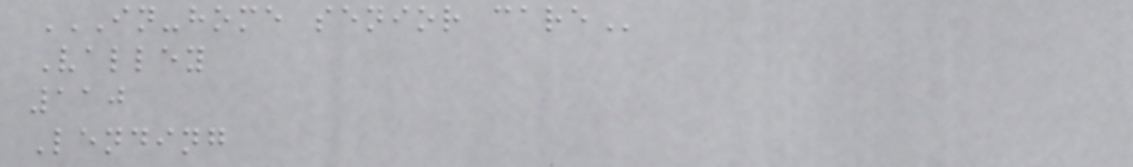IN-HOME SENIOR CARE
Valley
110
Lending
